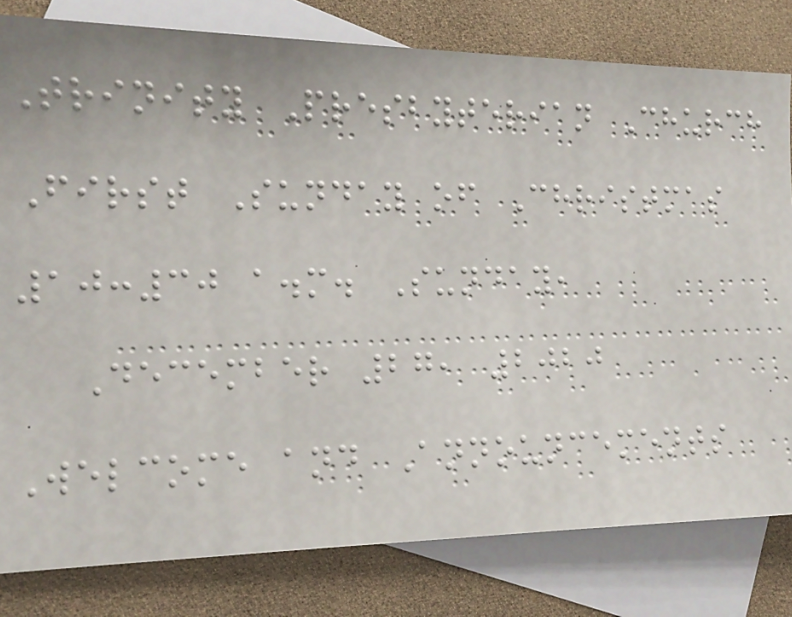Trinity Presbyterian Church
First Sunday of Christmas
10:30 a.m. Sunday,
December 27, 2020
Welcome and Announcements
